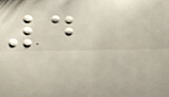4
